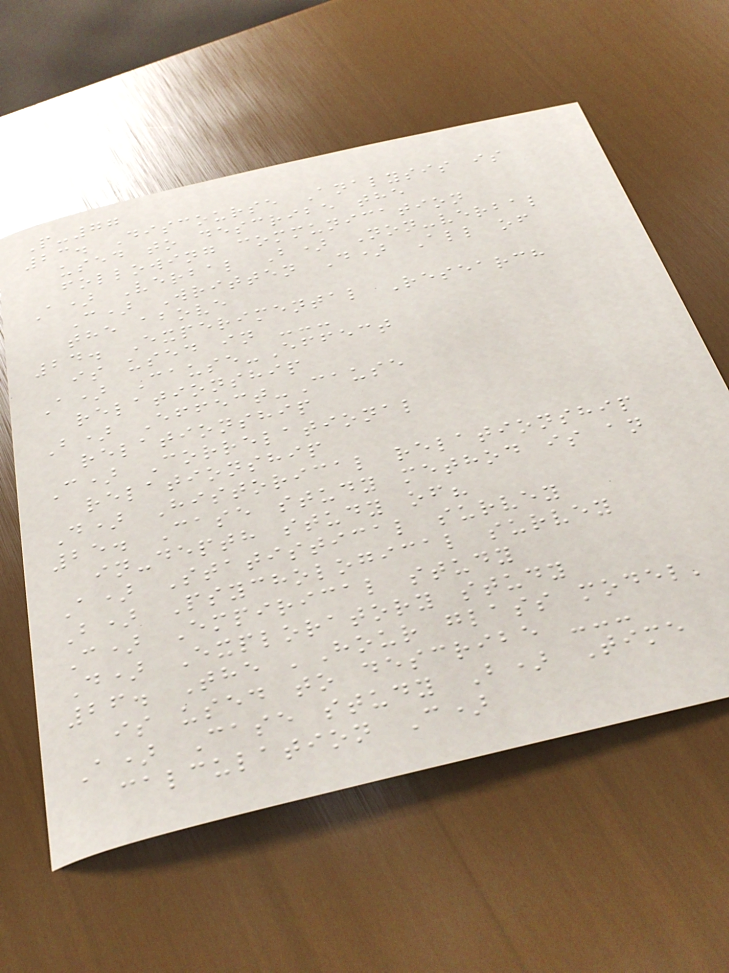P-77
23. Discourse Analysis is
used to describe the
following communication
A) Verbal B) Non-verbal
C) Written D) All of
the above
24. Experimental Research
is used in ---
A) Cause-Effect
relationship
B) Effect-Cause
relationship
C) Correlational
relationship
D) Historical relationship
25. Case study method is an
in-depth study of?
A) Statistical survey
B) Psychological survey
C) Empirical study
D) Exploratory study
26. The 'Hour glass model'
is used to describe ---
A) Case study B) Time
calculation C)
